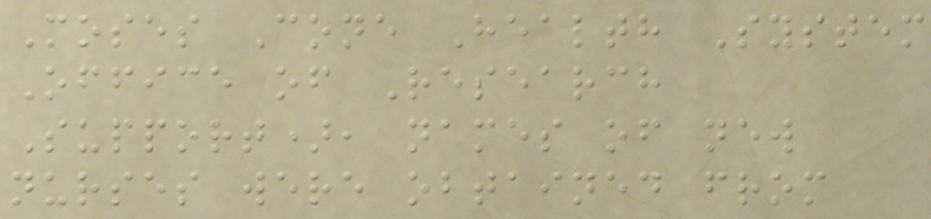Moses Cone Health System
Office of Research
Support), names of new
nurses were obtained from
